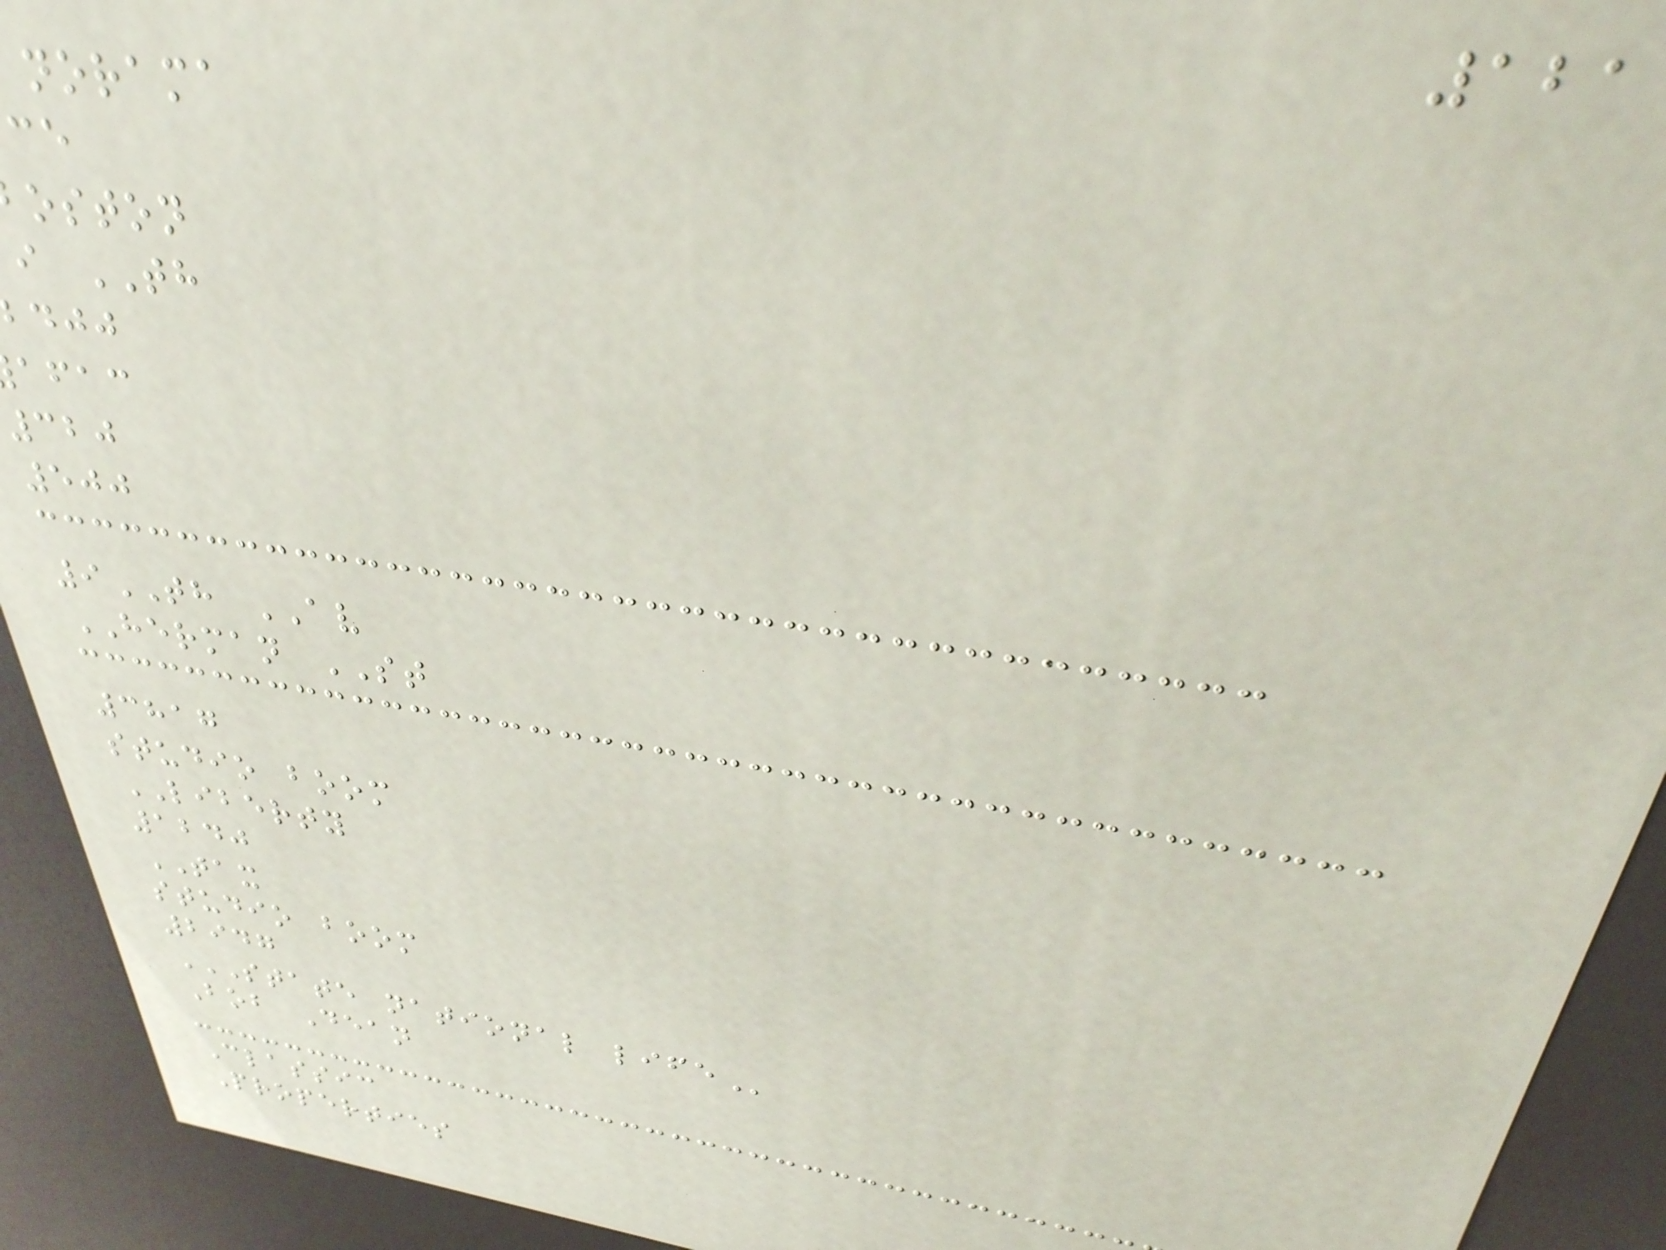121
norama
oston
i TH
afac
320
500
9TH AV
HERMAN ST
3817
studio boom
LIBERTY
1240
TAX
studio boom
2947
STATE NATIONAL LIFE
Bob Dean
Classic
Properties
